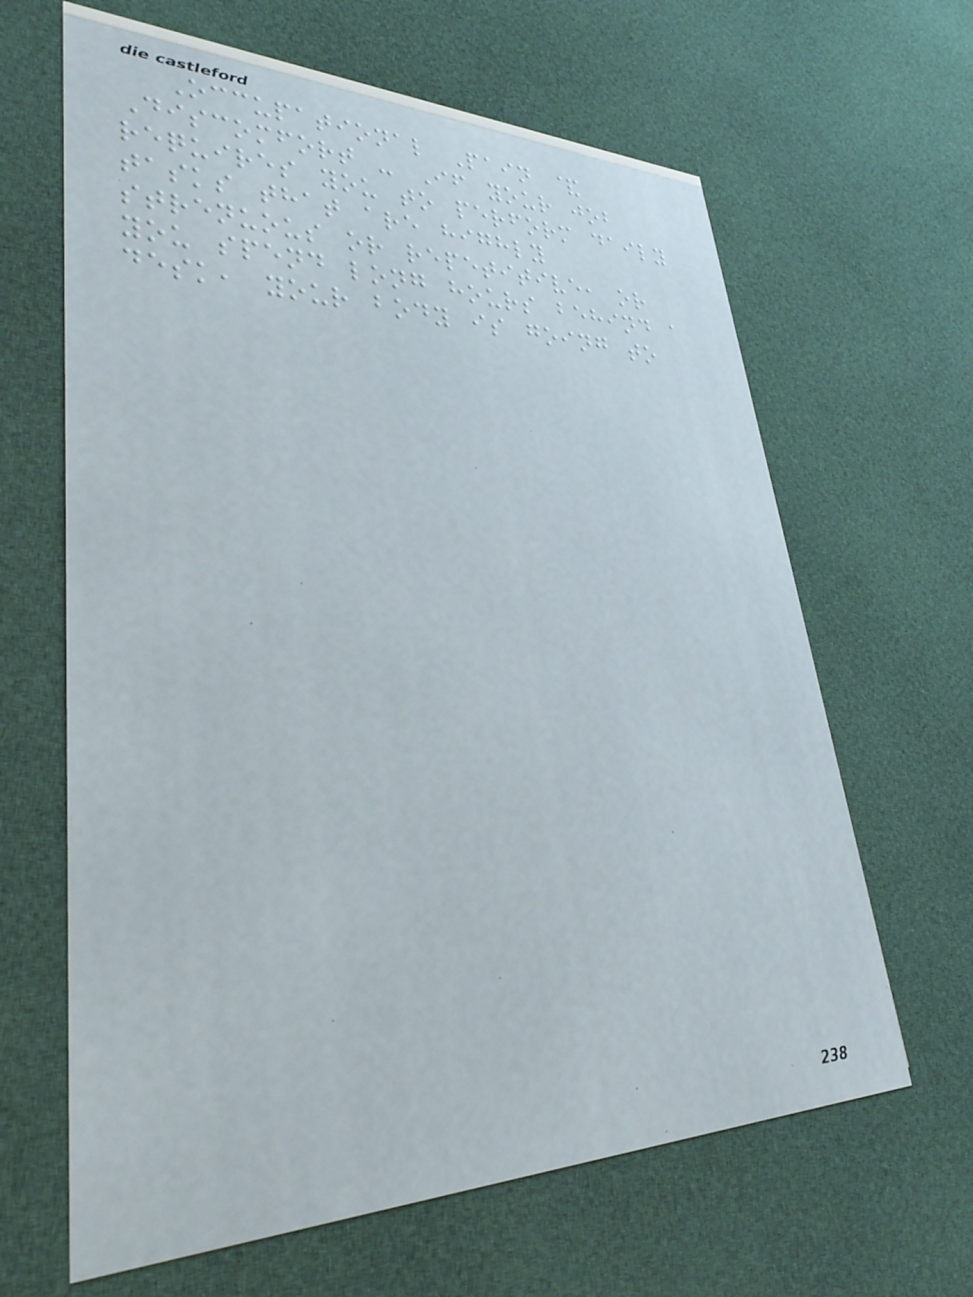Occupational Pain &
Discomfort - If your job
requires you to perform daily
tasks that are highly
strenuous or repetitive, or
you spend long hours behind a
desk, your body is going to
